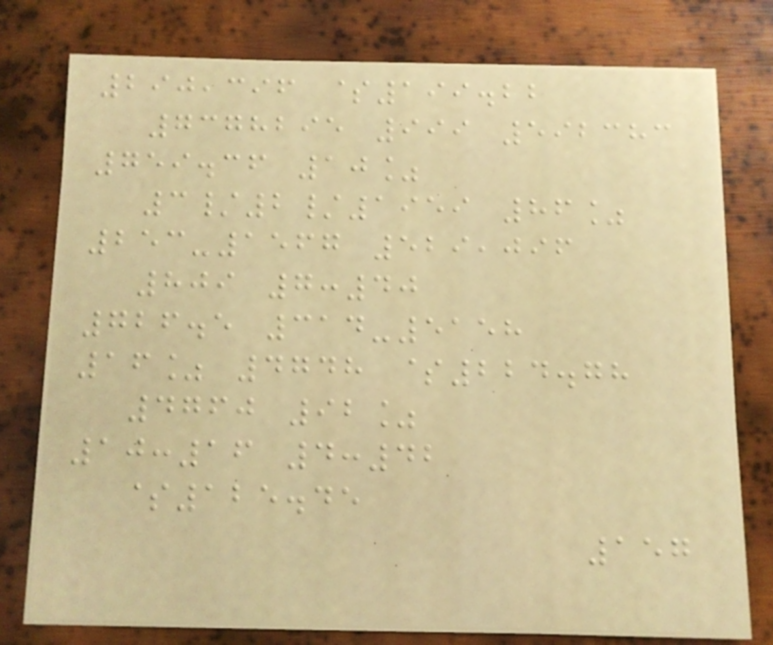290,396 $199.22
7378295 999 592383
759.36 10%
3/2/1959 86%
253-1567 529,096
809 7:40
726.5 314-5158
16% 4748 $224.78
4760 92%
10:16 4:42
$125.45
157
